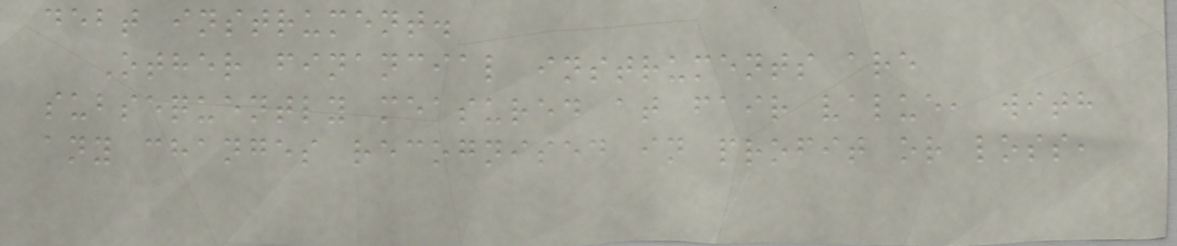debt instrument.
Other financial instruments are
subsequently measured at fair value, with
any changes recognised in profit or loss,
